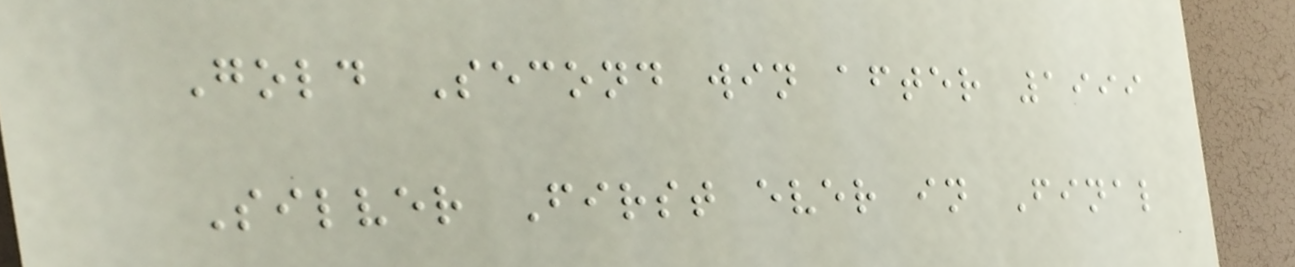Gold Second win after 1999
Silver First ever in Final
